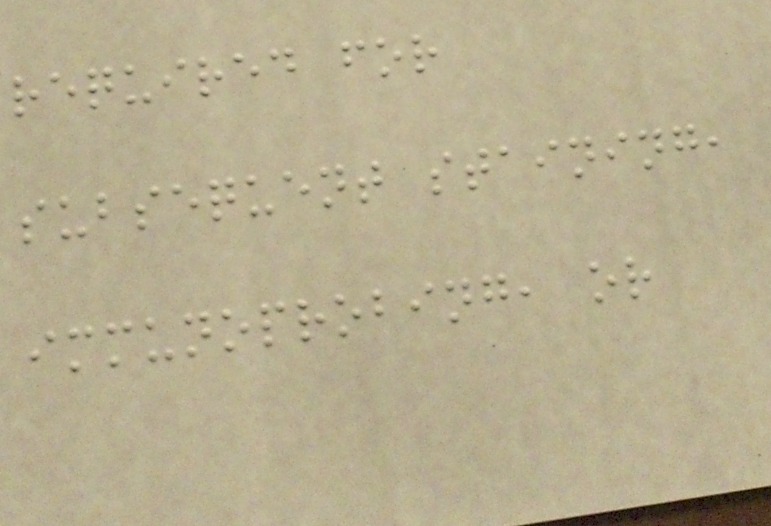required for
subsequent staining,
immunoprobing, or
